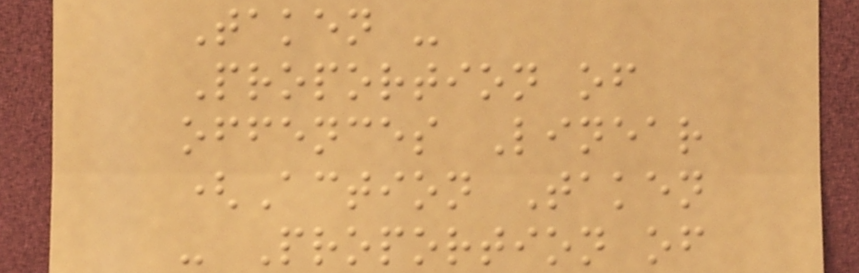Taken -
Proportion of
offences Linear
(Action Taken
- Proportion of
